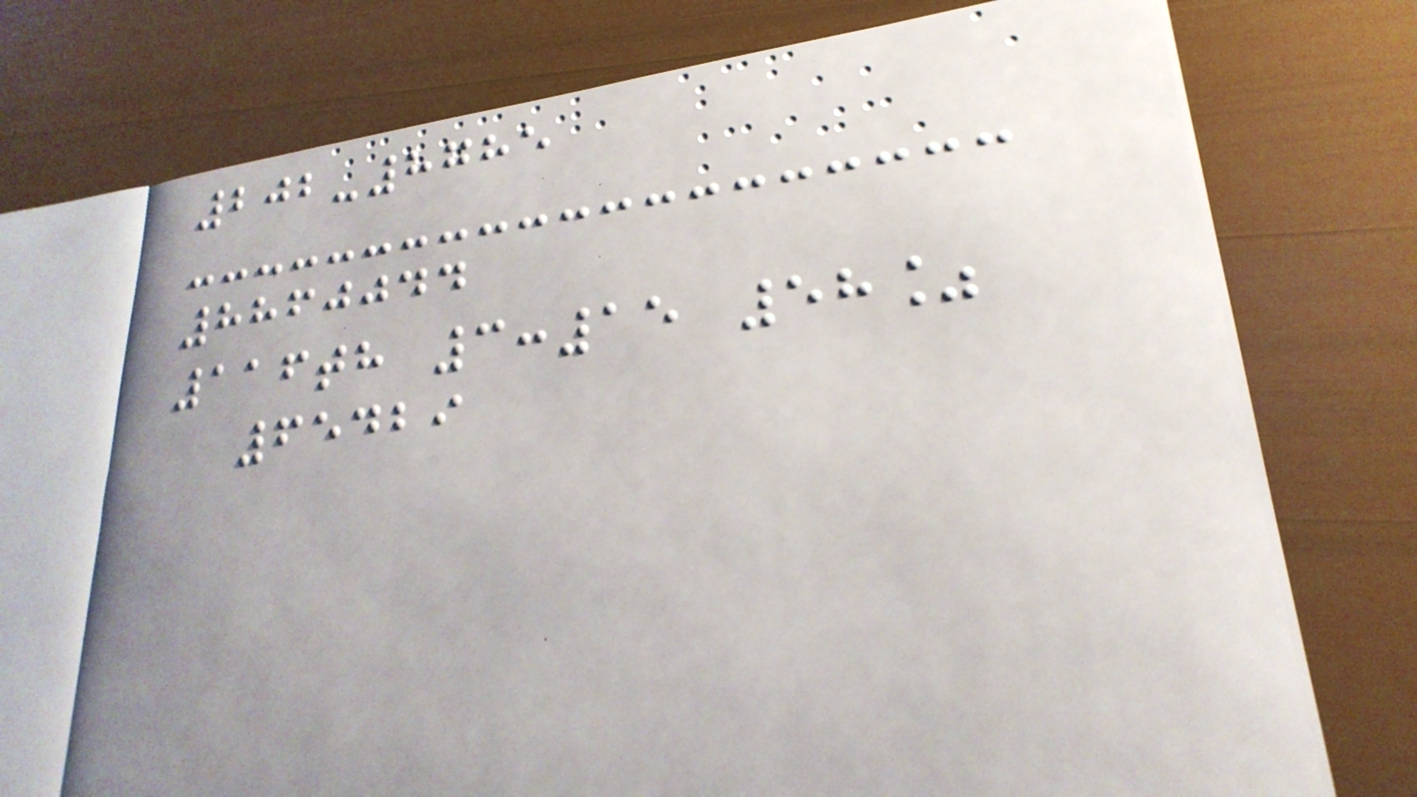202-8785
8860044
116th 3:15 58%
65429
